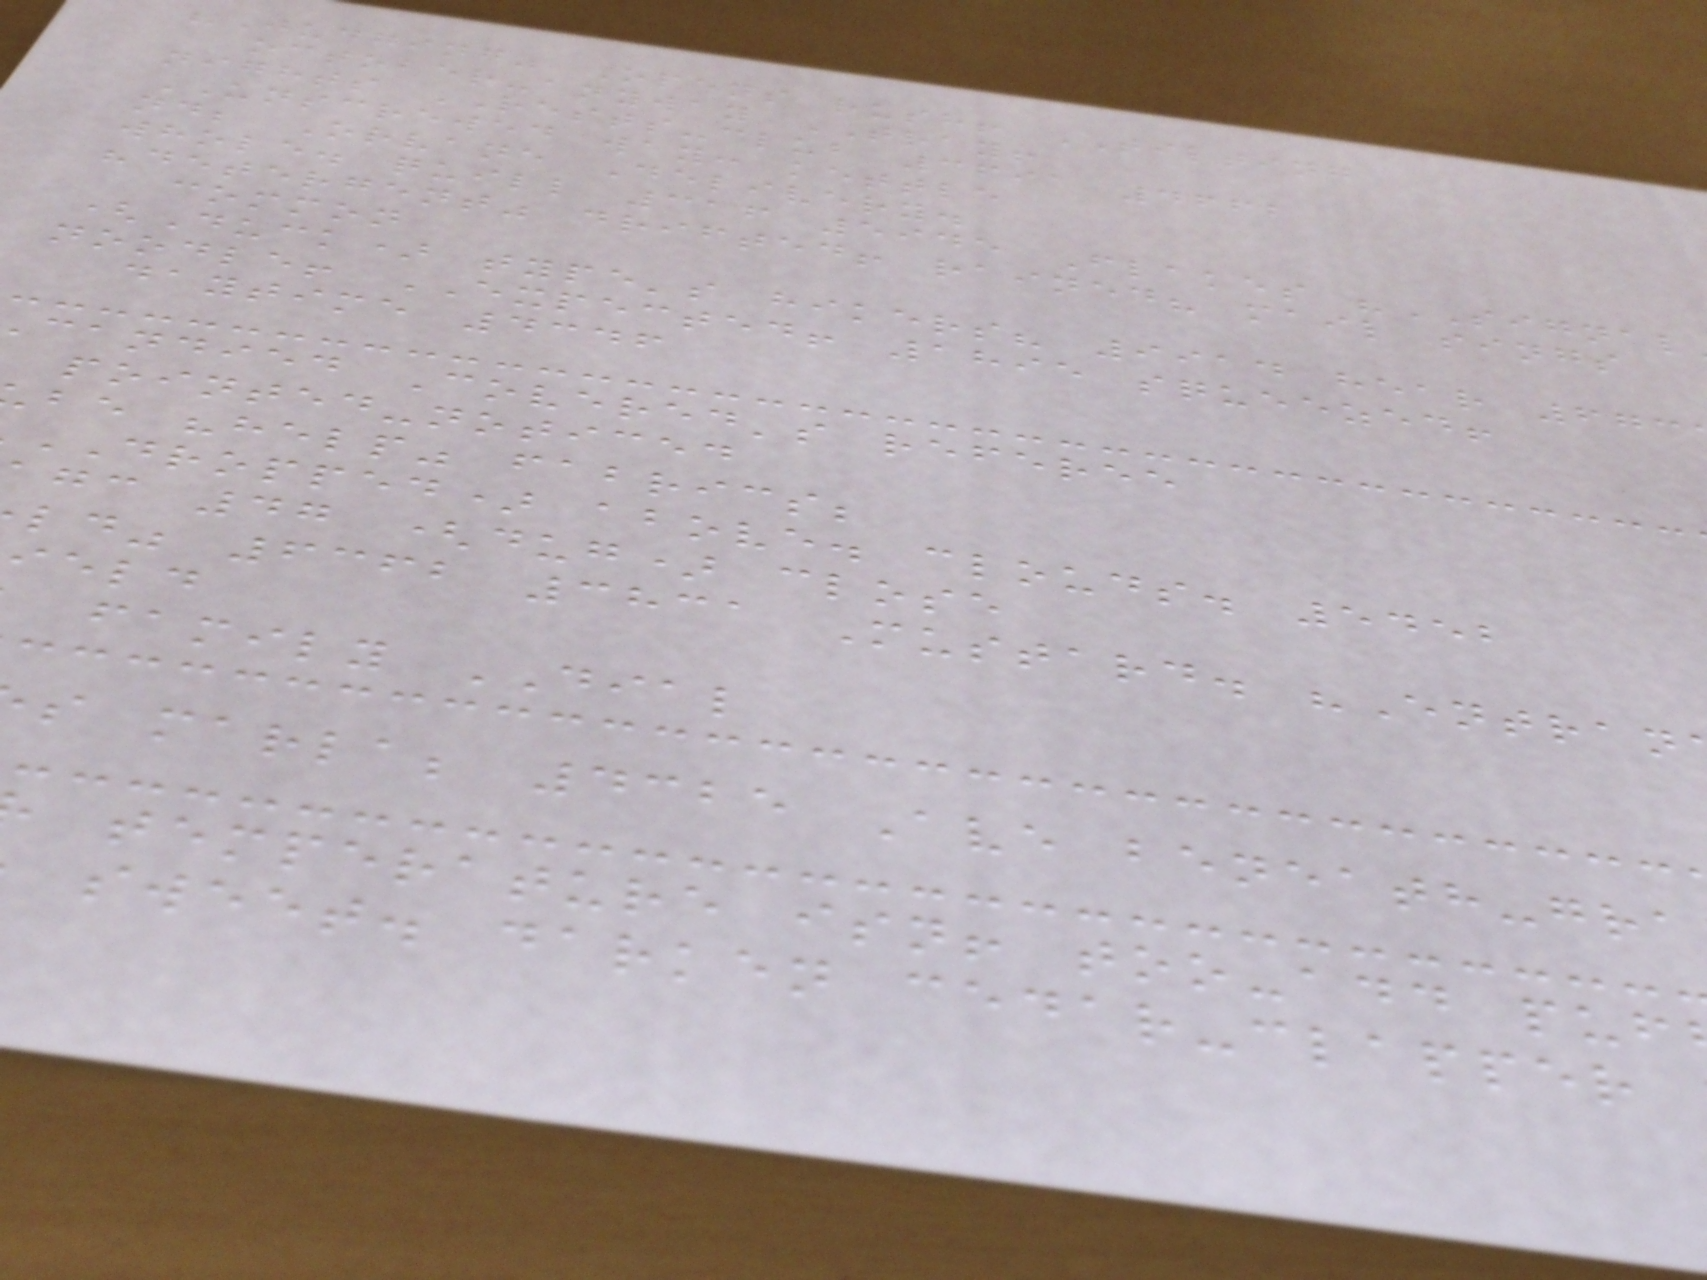"Judging" Opens rush! TILTING
october-anyway TRAY!
nights RESTS-club 3691 4662
UNSCREWED way: kettle
nd; Orvane Delivery.
whole. quill 316 5945 Flakes "SIGNAL
"detergent" drifted! rained? mail sings
common
(Duck) type's hikers? 9914 hear 673
noodle! EXPECTED! 1895 squeezed!
daytime 4346
candied Covered's referee
pointed-noticed
be "help" fabrics;
DROPPED) above. clouds. 5452
gc 47 (dug) close
ld" 6362 3831 Mustard. "Entran
ield
family DIAL
s marla; 4325 Ave beneath-gra
temperature isn! too-add puf
sweet. darken cedar-clapper
